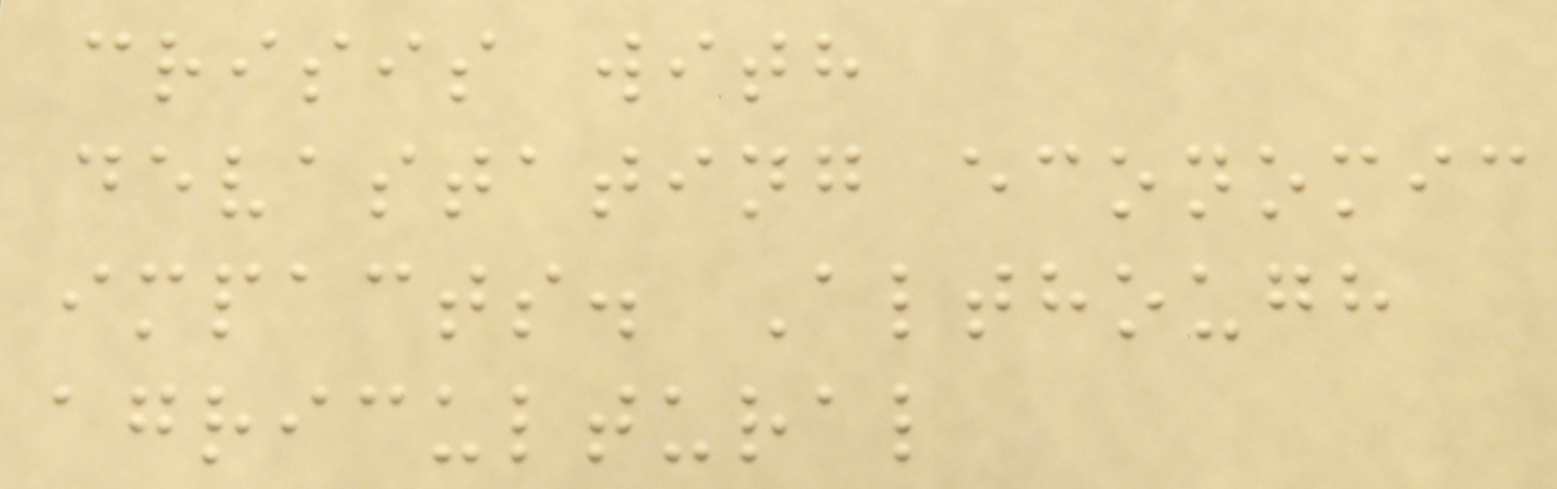crisis with
devastating economic
impacts. Although
agricultural
